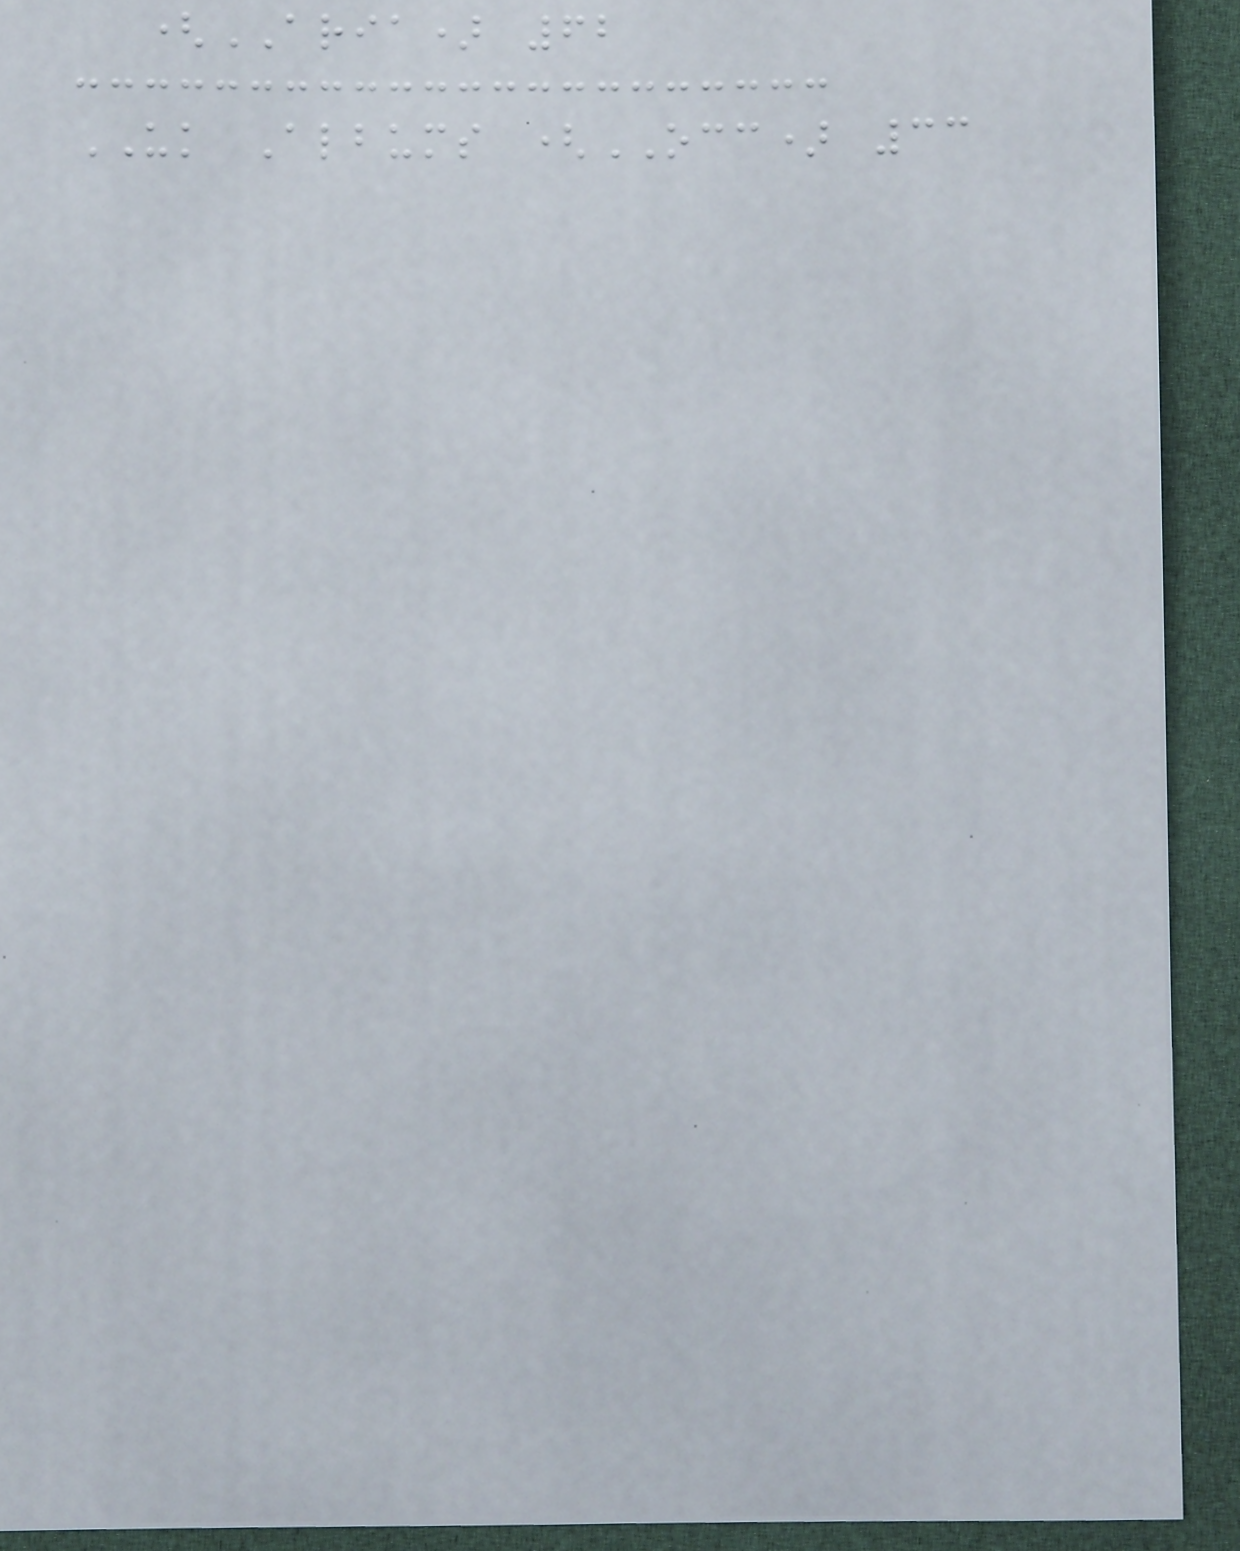(ARIA) 62
UK Albums (OCC) 33
